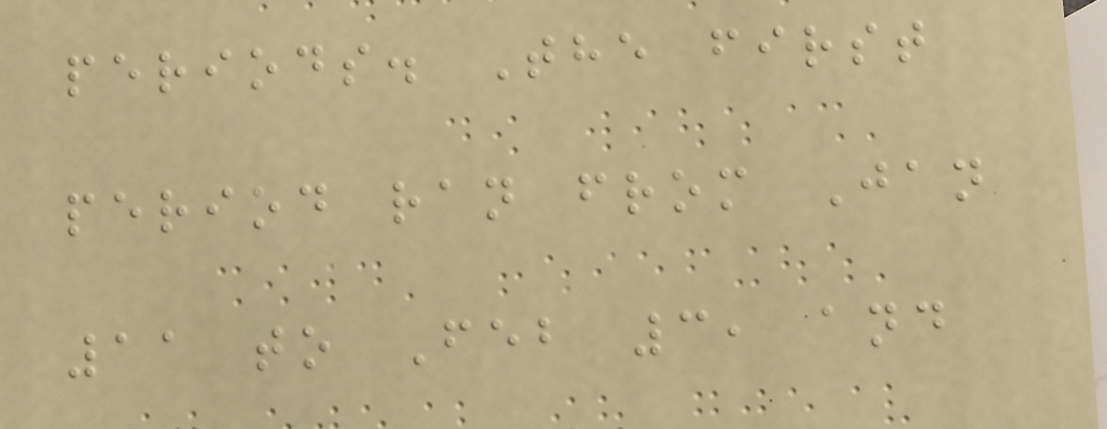periods. The first
period ran from Jan
11 to Feb 3, and
